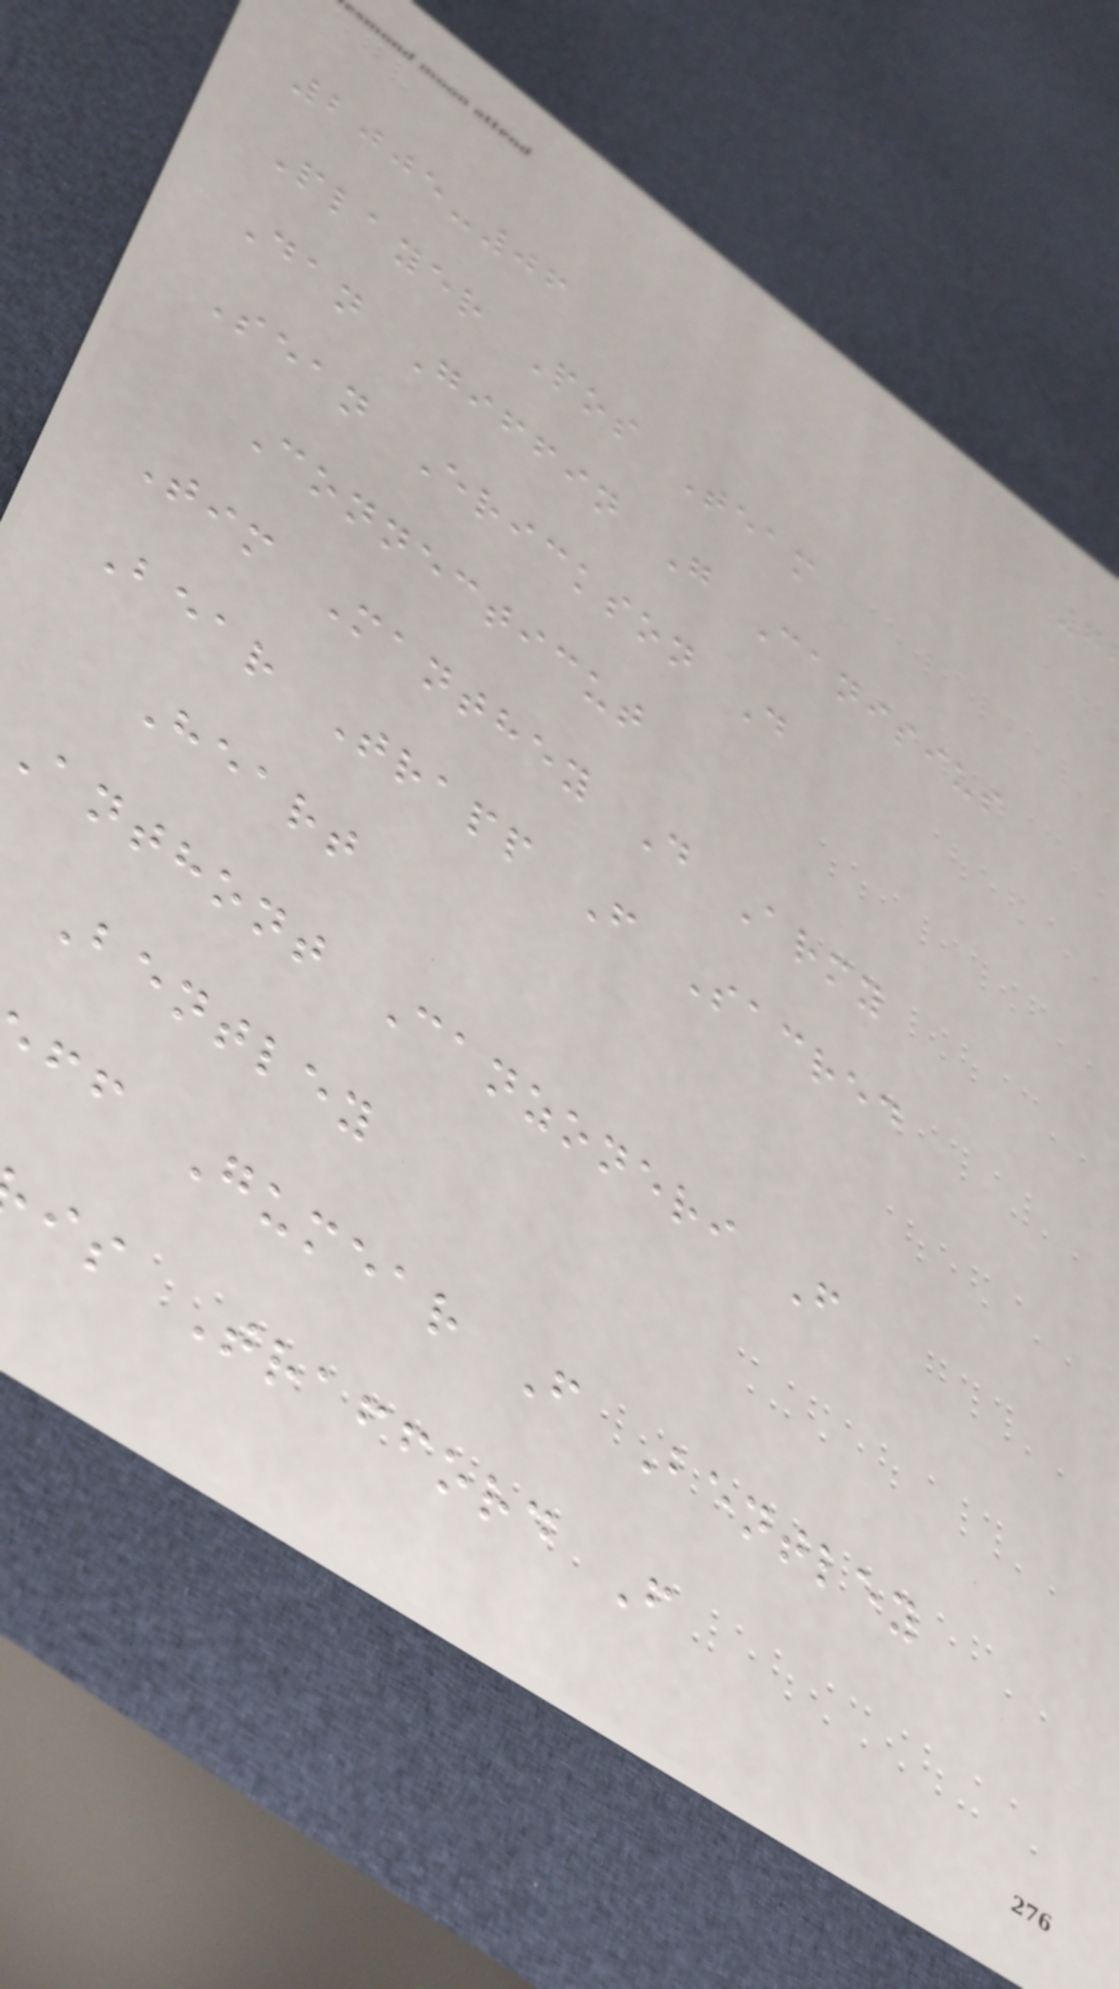2005-06
Player Pos Team
Dan Giffin G Canisius
Sean Erickson D
Connecticut
Tim Manthey D Army
Bear Trapp F Sacred
Heart
anthont Canzoneri F
Bentley
ff Gumear F Bentley
is Trafford F
